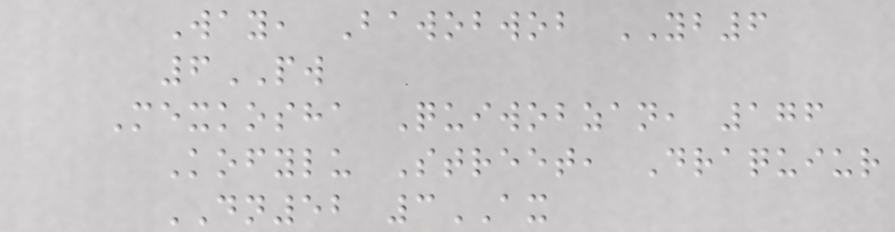Way, Bawobwob YB6
6PW
Mexkosha Quiwobzan, 176
Kofylu Street, Draquiur
DN52 3AX
